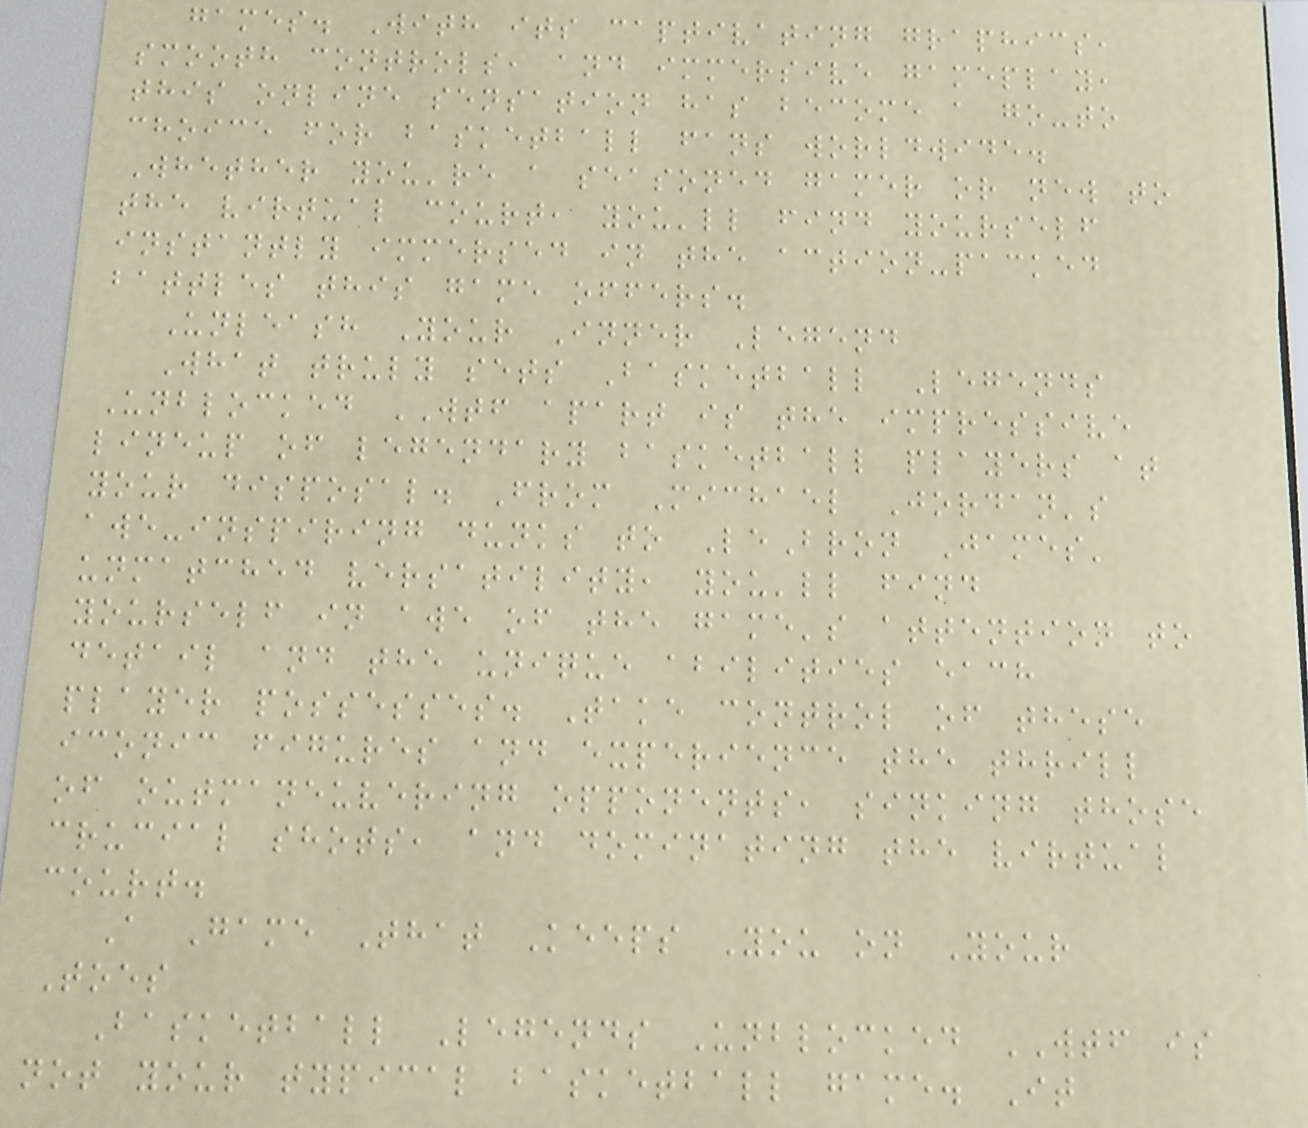games. With its captivating graphics,
smooth controls, and immersive gameplay,
this online sensation has become a go-to
choice for basketball fans worldwide.
Whether you're a seasoned gamer or new to
the virtual court, you'll find yourself
instantly immersed in the action-packed
battles this game offers.
Unleash Your Inner Legend
What truly sets Basketball Legends
Unblocked WTF apart is the impressive
lineup of legendary basketball players at
your disposal. From Michael Jordan's
awe-inspiring dunks to LeBron James'
unmatched versatility, you'll find
yourself in awe of the game's attention to
detail and the unique abilities each
player possesses. Take control of these
iconic figures and experience the thrill
of outmaneuvering opponents, sinking those
crucial shots, and dominating the virtual
court.
A Game That Keeps You on Your
Toes
Basketball Legends Unblocked WTF is
not your typical basketball game. It
